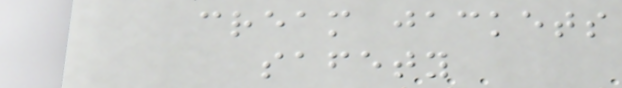cream jackets
safety
